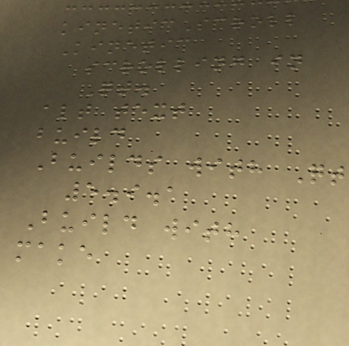kineticScroll
Kinetic
scrolling in
Qt.
alt text
build
Builds with Qt
5.9.1
Build with
make
